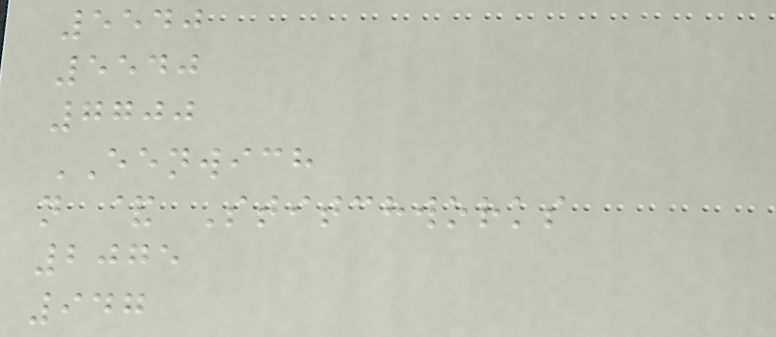5540
5540
7700
EENWICH
n & Stitchworks
2075
947
